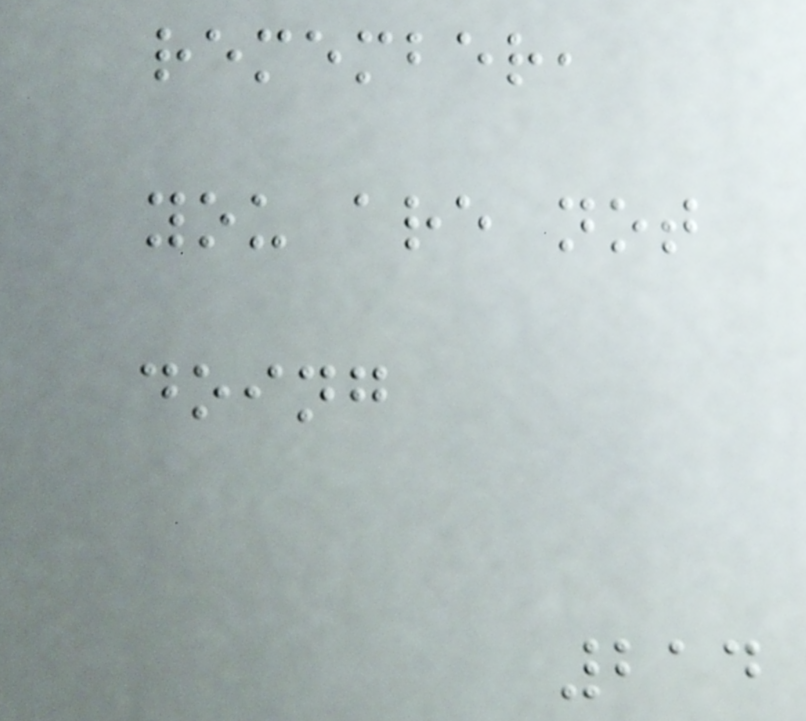remember,
you are not
doing
214
